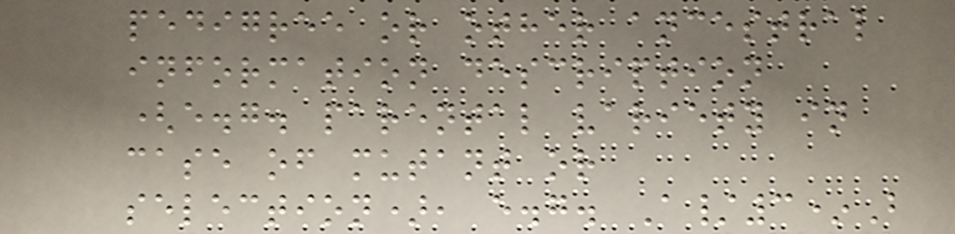pedigree or other ancestral
information description
(e.g. parental variety in
case of mutant or
selection), e.g. A/3*B
